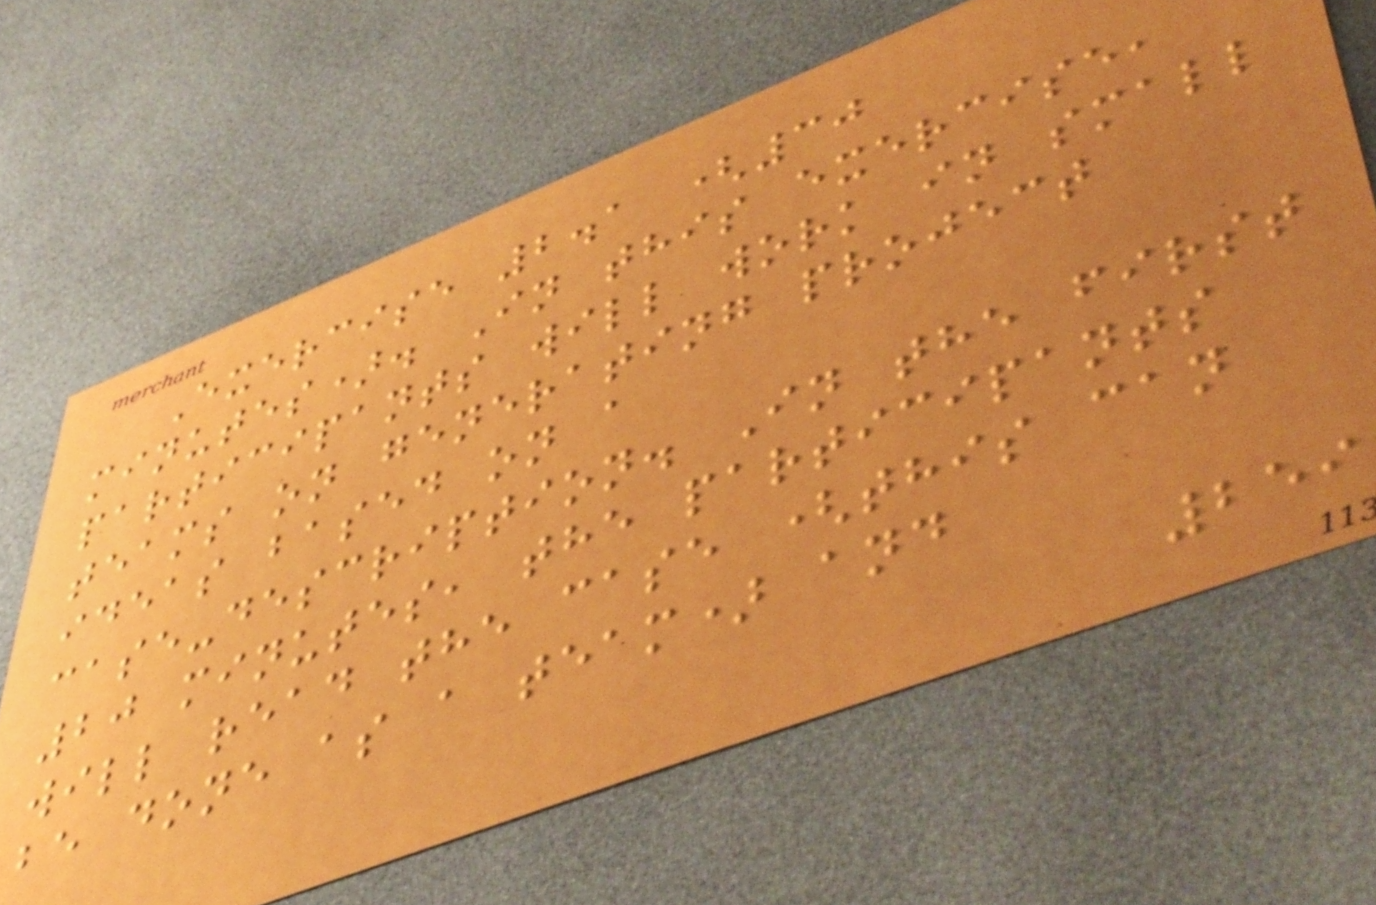Exercise 2.1 (30
minutes). In this exercise,
participants will work in small
teams on generating project
ideas based on a
case-description. In the first
20 minutes, the participants
will read the case (this can
be done as a team) and
259
